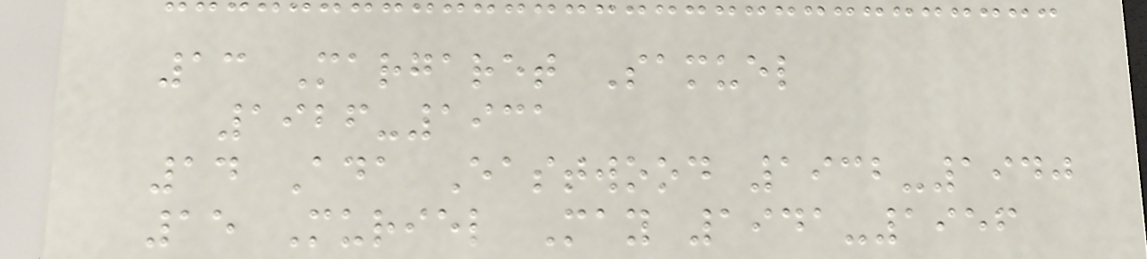13 Margaret Samuel
1926-1931
14 Ada Eastwood 1932-1940
15 Muriel May 1941-1956
